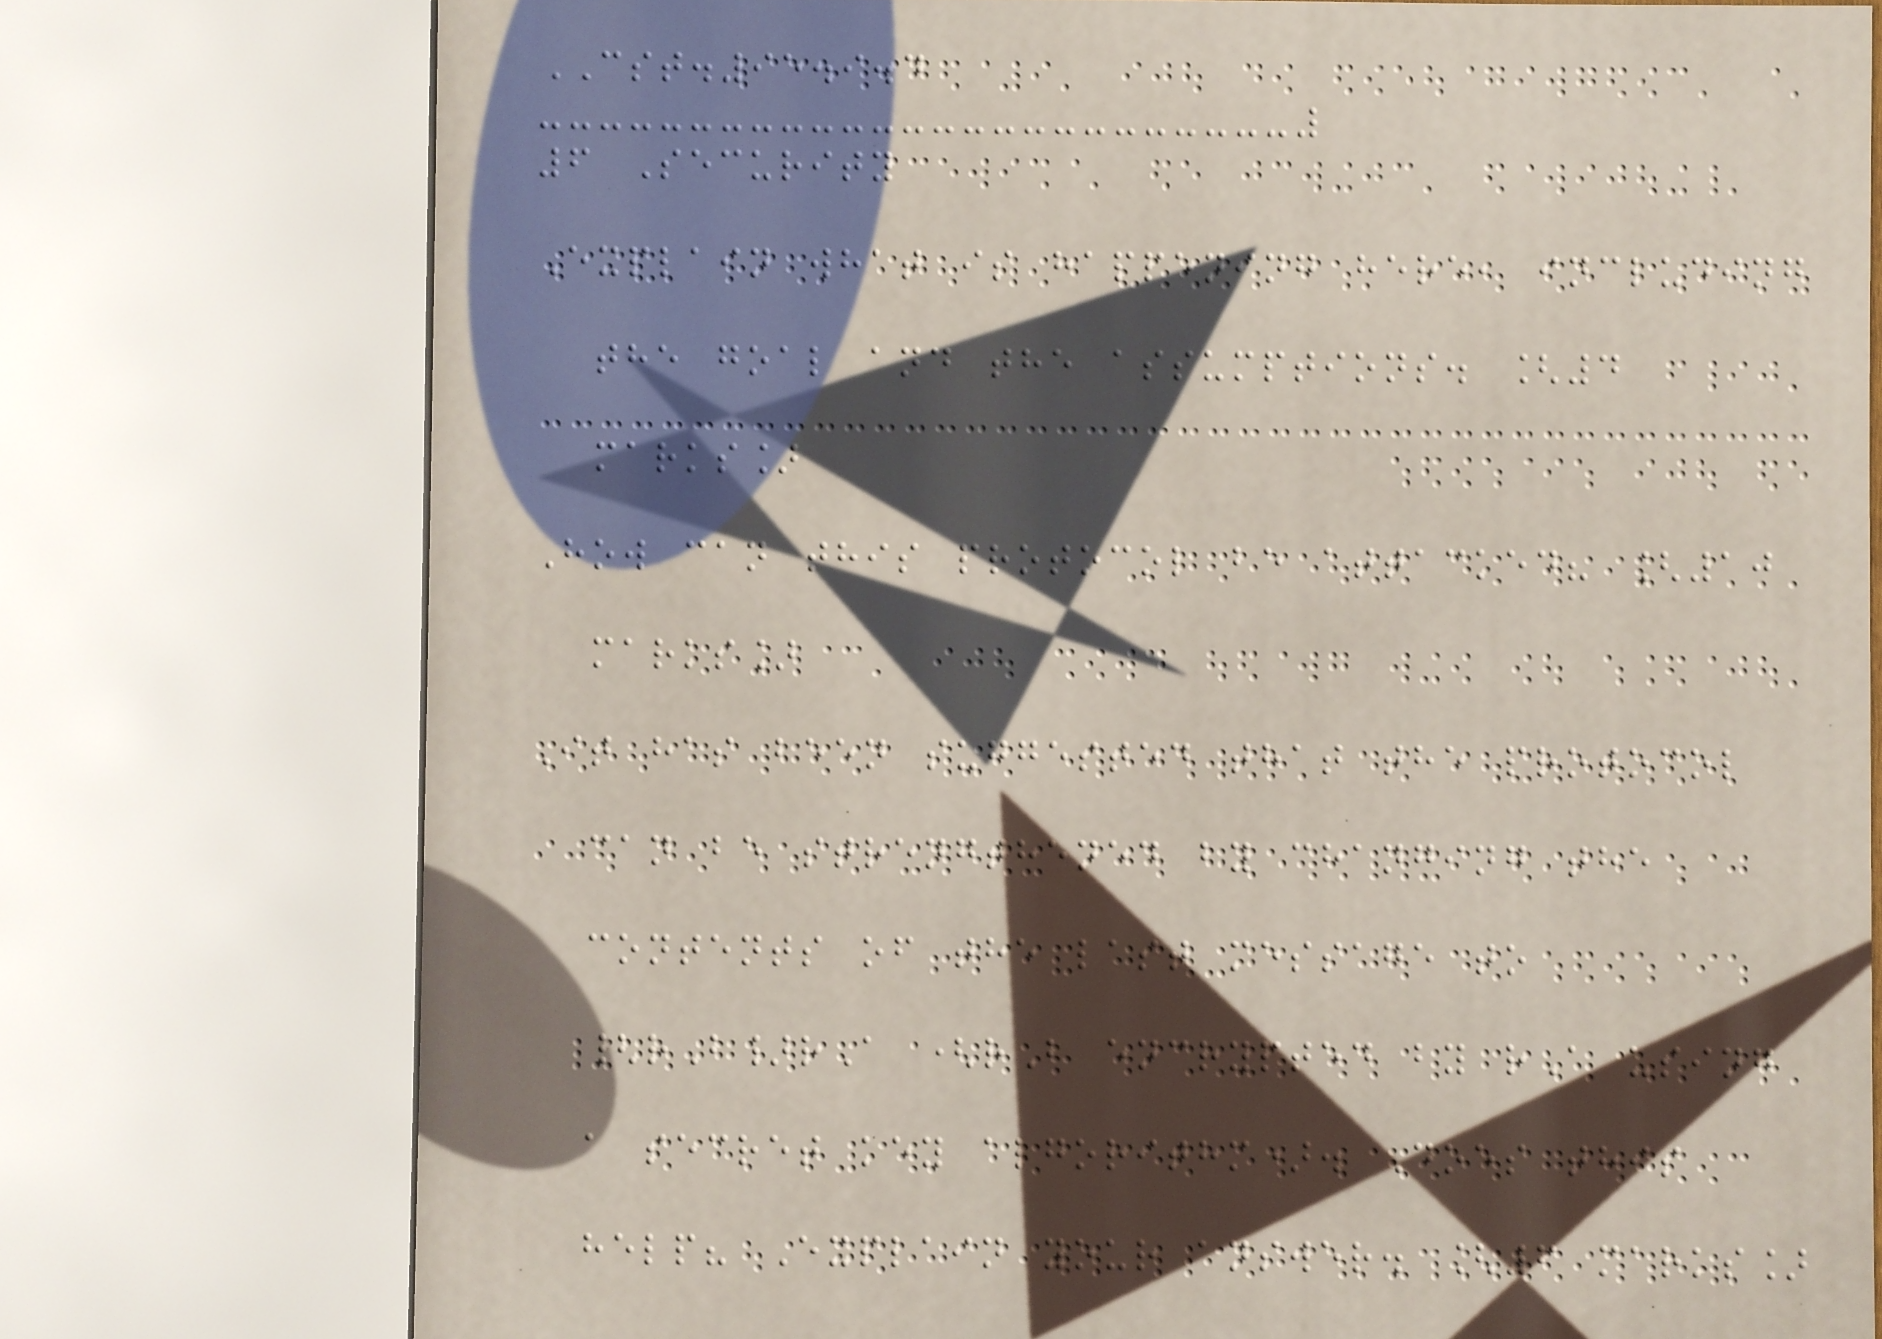CST.95.9.4
6 Security
Explain what is happening here, including
the goal and the assumptions. [4
marks]
How can this protocol be attacked? [10
marks]
It has been suggested that the protocol
can be strengthened by changing the
contents of the last message to
{rB}rA (rB encrypted by rA using
a secret key algorithm). Does this
help? Explain your answer. [6 marks]
